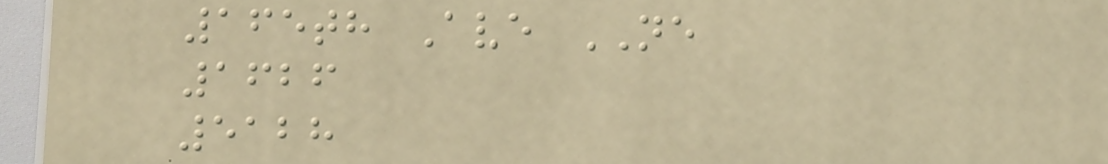165th Ave NE
1626
5128
